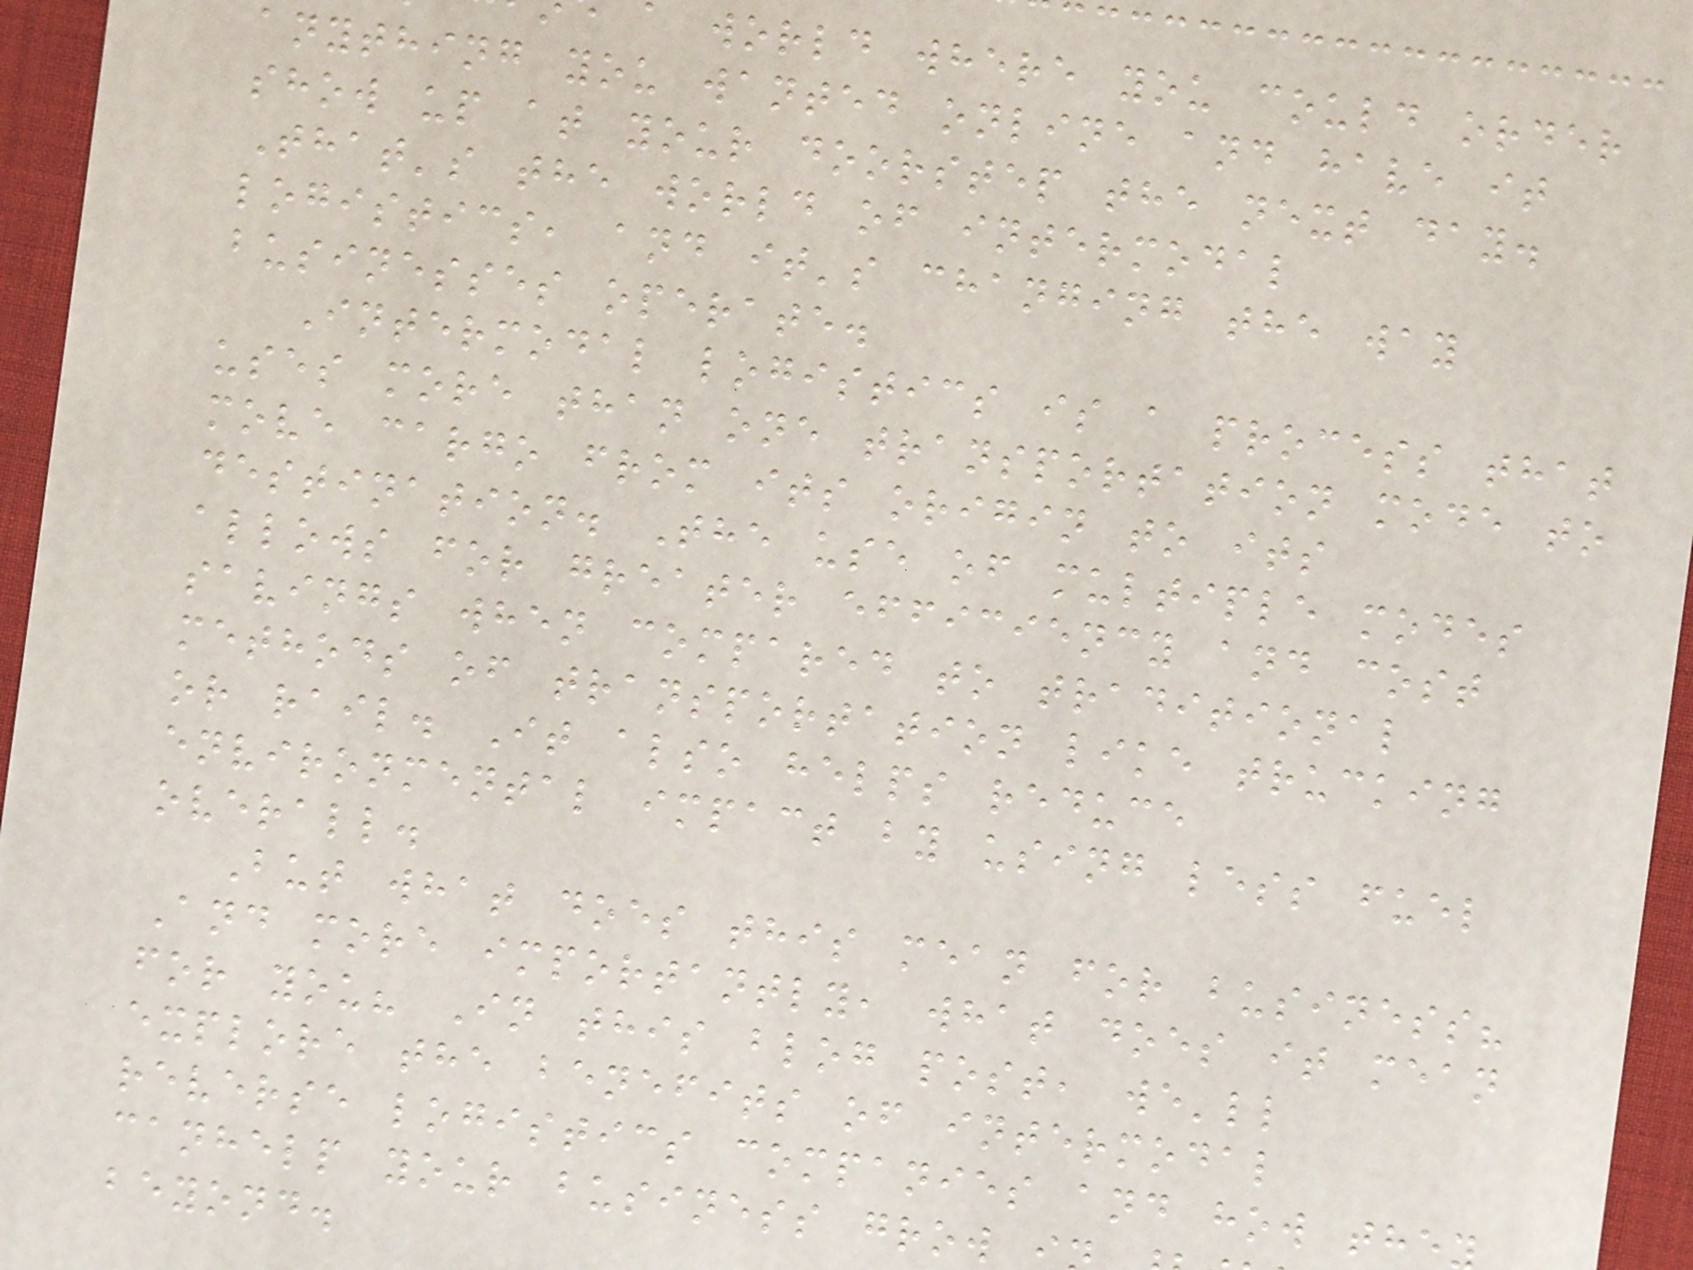a world where you could order
anything you wanted online and have it
show up at your doorstep the next day.
That's the world of intermodal
logistics, and it's changing the way
businesses operate.
Intermodal logistics is a process that
uses more than one transportation mode to
move cargo from its origin to its
destination. The use of multiple modes
allows for greater efficiency and cost
savings when compared to traditional
methods of transportation like trucking
or rail. It also helps reduce
environmental impact by using less fuel
overall.
But what does this mean for business?
And more importantly, what does it mean
for you? In this blog post, we'll
explore the benefits of intermodal
reverse logistics companies and how the
canhelp your business grow
beyond.
